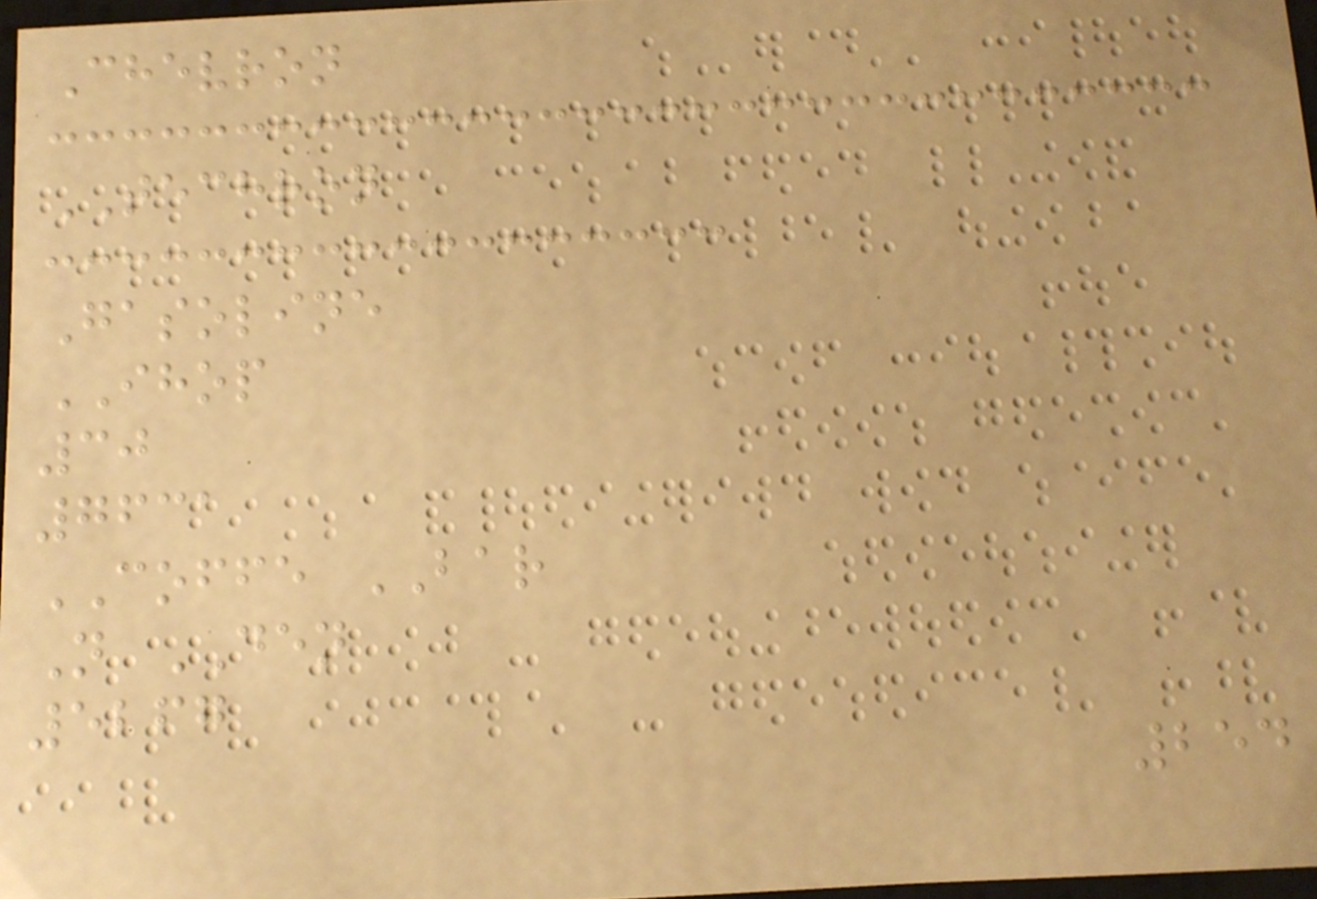Chevron
TECHRON
Gasoline
IHOP
30
7631
COFFE BAR
N DEN
5267
254
